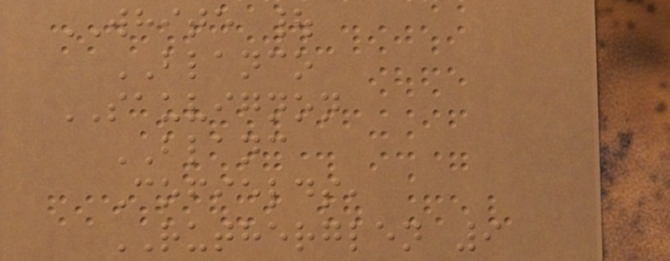WHITE |
BLANCO
SAUVIGNON
BLANC
Cofields,
RUTHERGLEN 9
